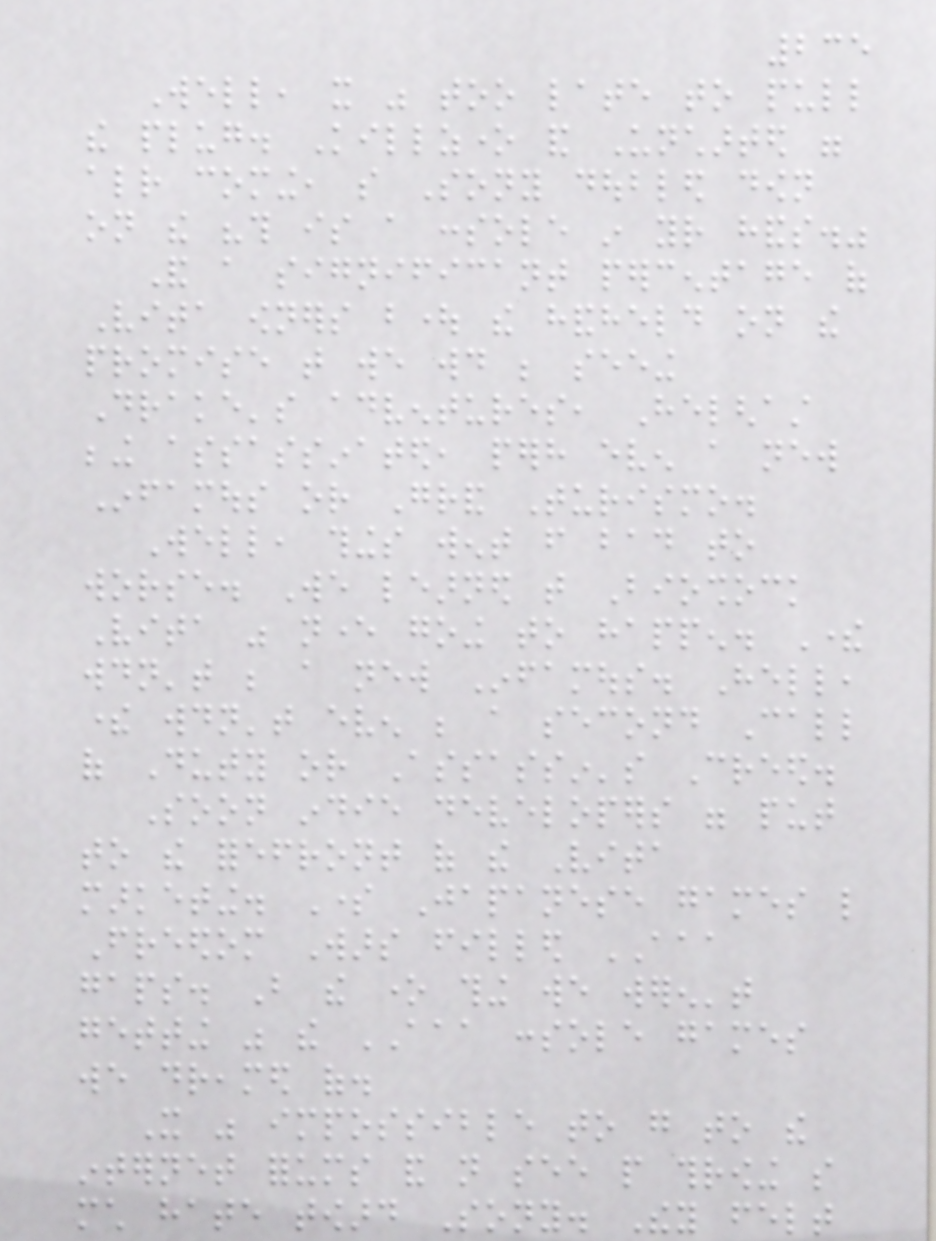235
Well, it was too late to pull
the plug. Killzone and Uncharted were
already coming, so Sony doubled down
on the "this is a console in your hands."
And a significant percentage of
Vita owners bought the handheld on the
promise that we would be seeing
Drake's adventures, Helghast
being assassinated, perhaps even a new
Infamous or Grand Turismo.
Well, things went from bad to
worse. We learned that Bioshock
Vita was never going to happen. There
wouldn't be a new Infamous. Hell,
there wouldn't even be a second Call
of Duty or Assassin's Creed.
Soon indie developers were put
to the forefront of the Vita
marketing. Some Japanese games like
Freedom Wars filled AAA
gaps. But the one thing we weren't
getting was the AAA console games
we dreamed of.
It was impossible to go to the
internet forums and not see people throwing so
much hate toward Sony. They felt
